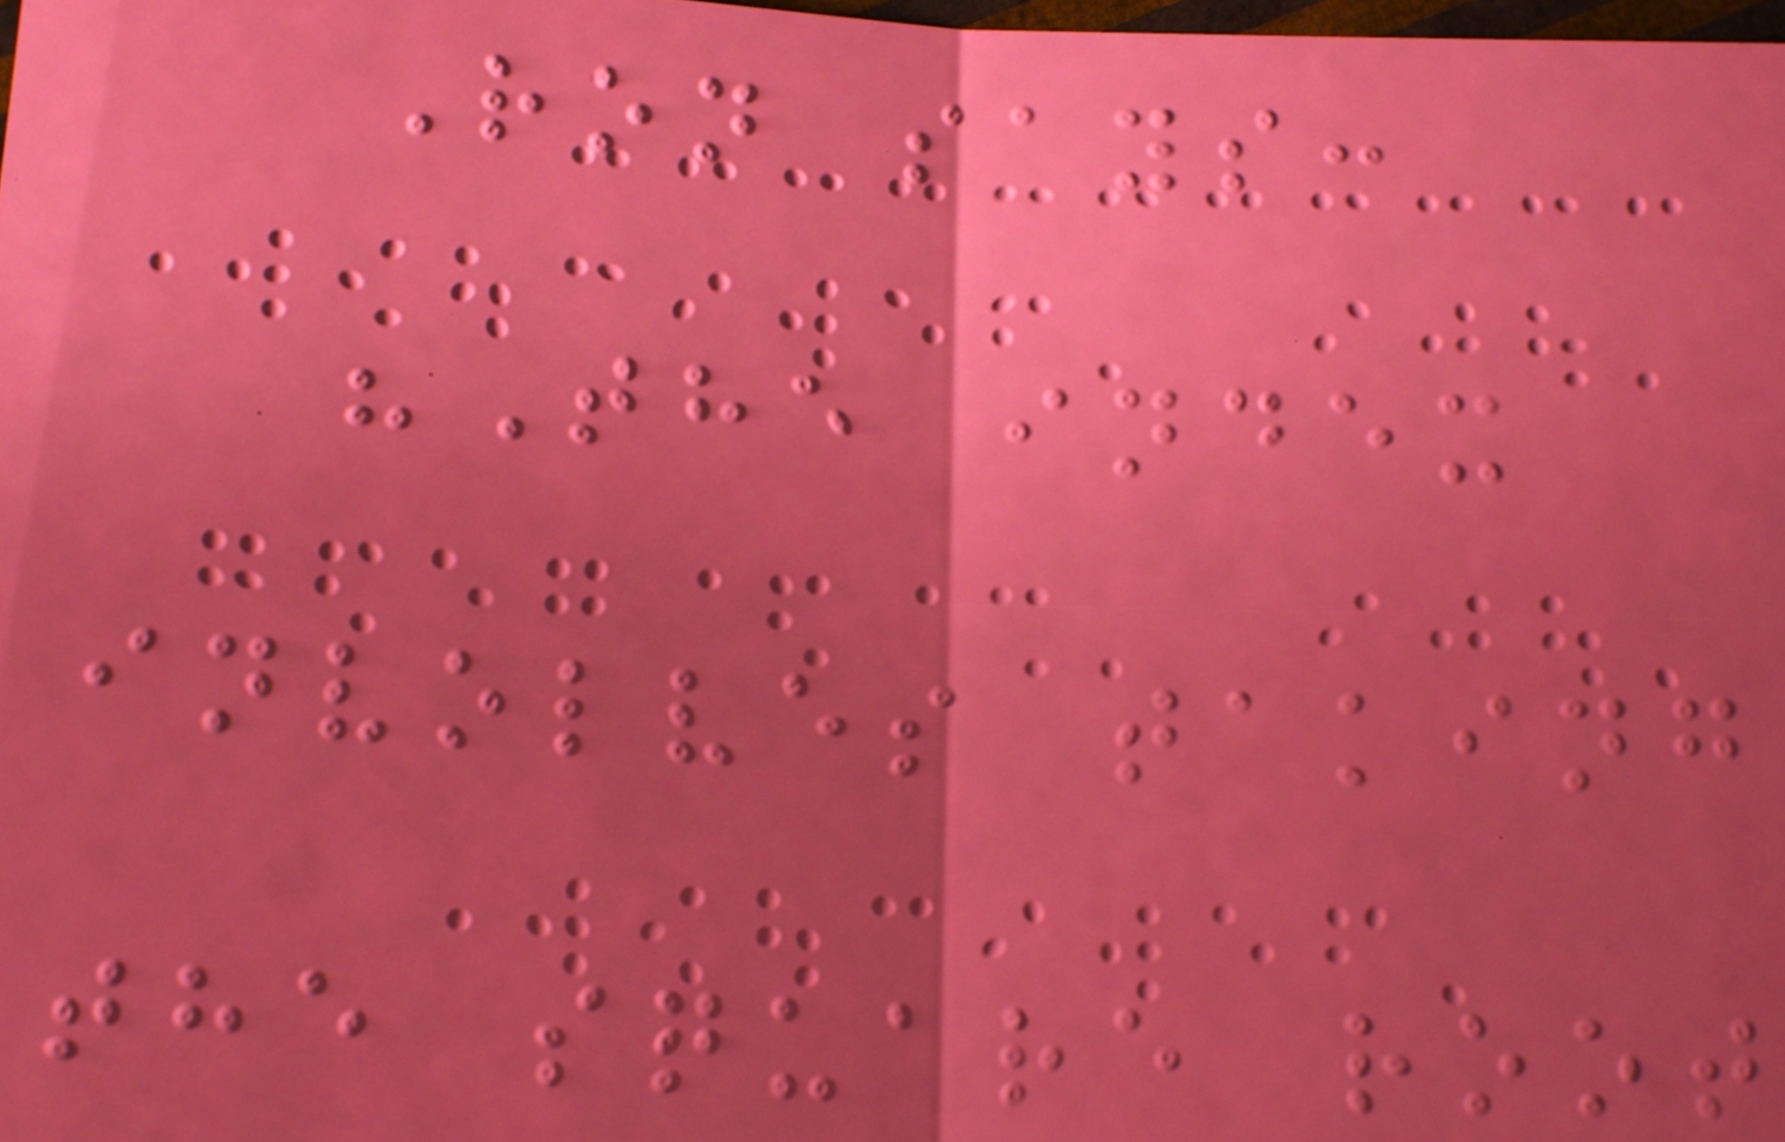Ron says:
"The index
involves taking
the square root
